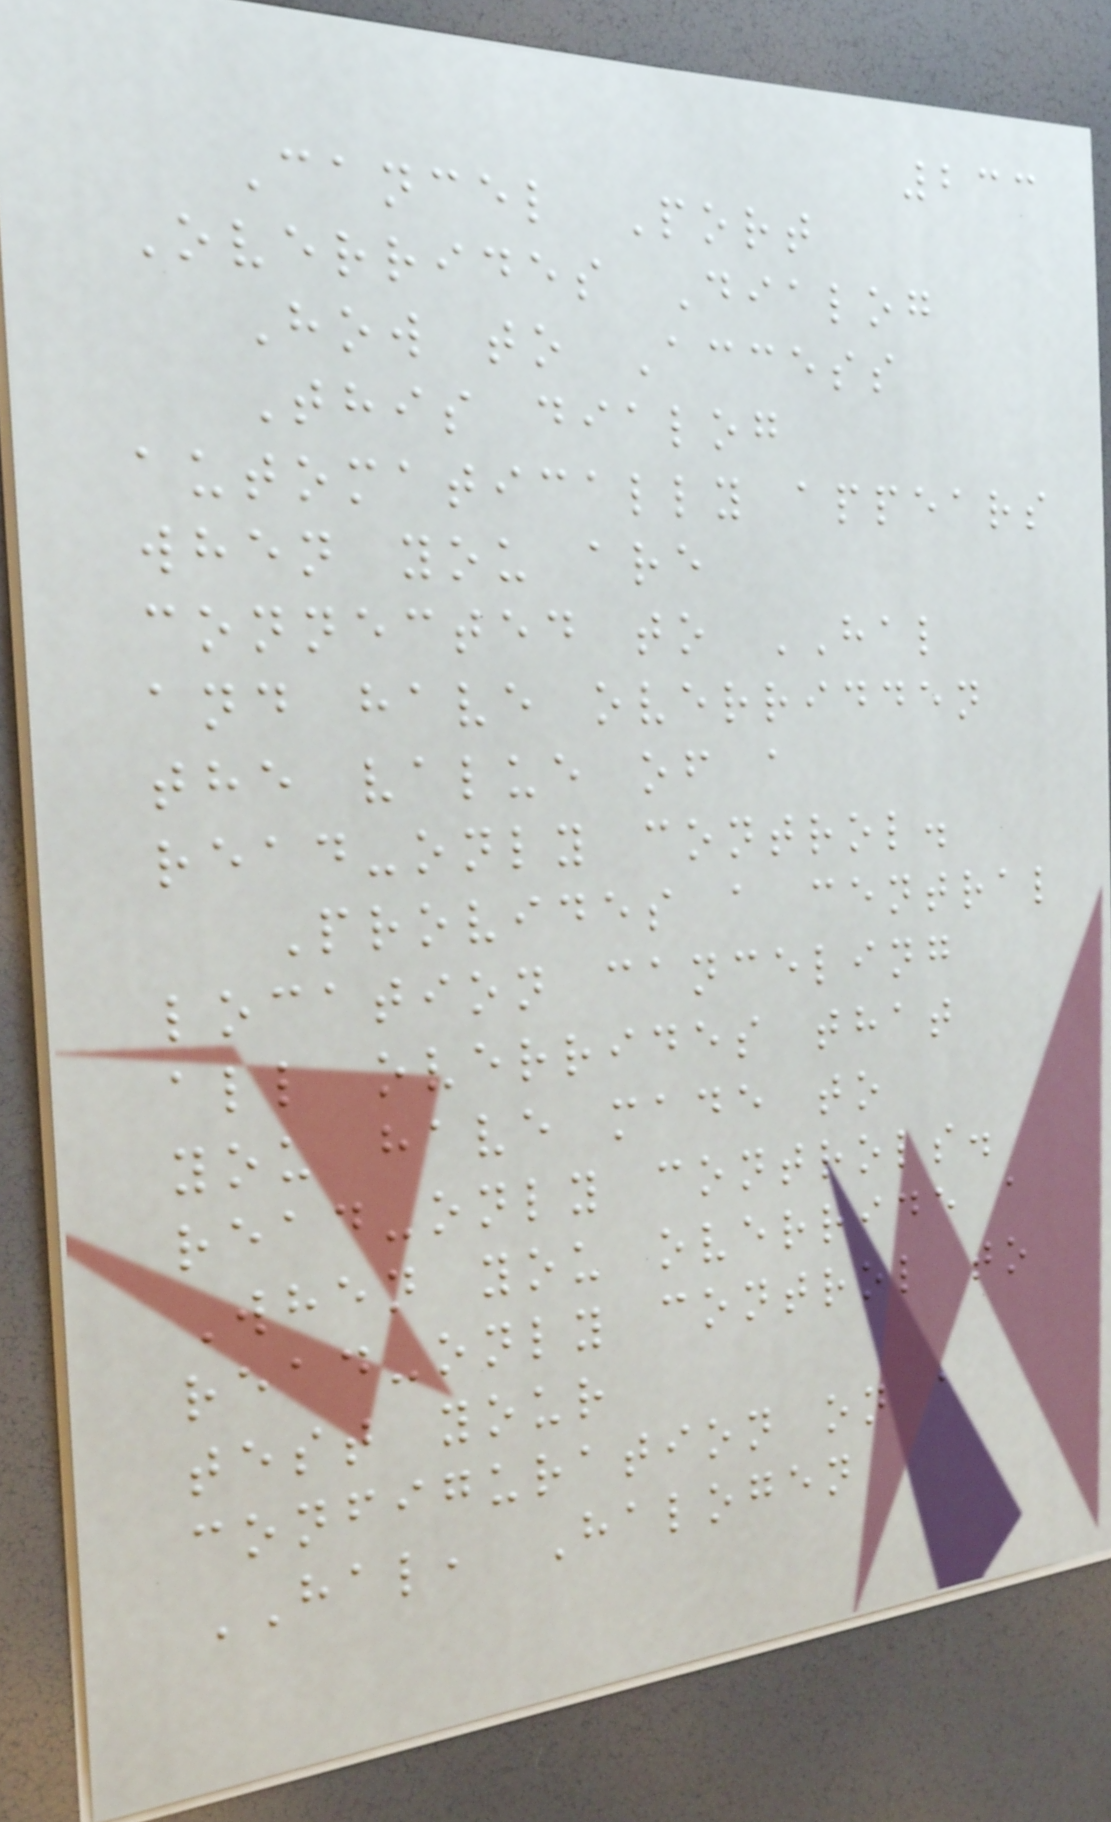233
Cancel Port
Overrides Dialog
How to Access
This dialog
automatically appears
when you are
connected to HAL
and have overridden
the value of a
read-only control.
Provides a central
location canceling
all overrides that
you have made to
read-only controls.
When you override a
read-only control to
test your
configuration on a
HAL, Halogen
